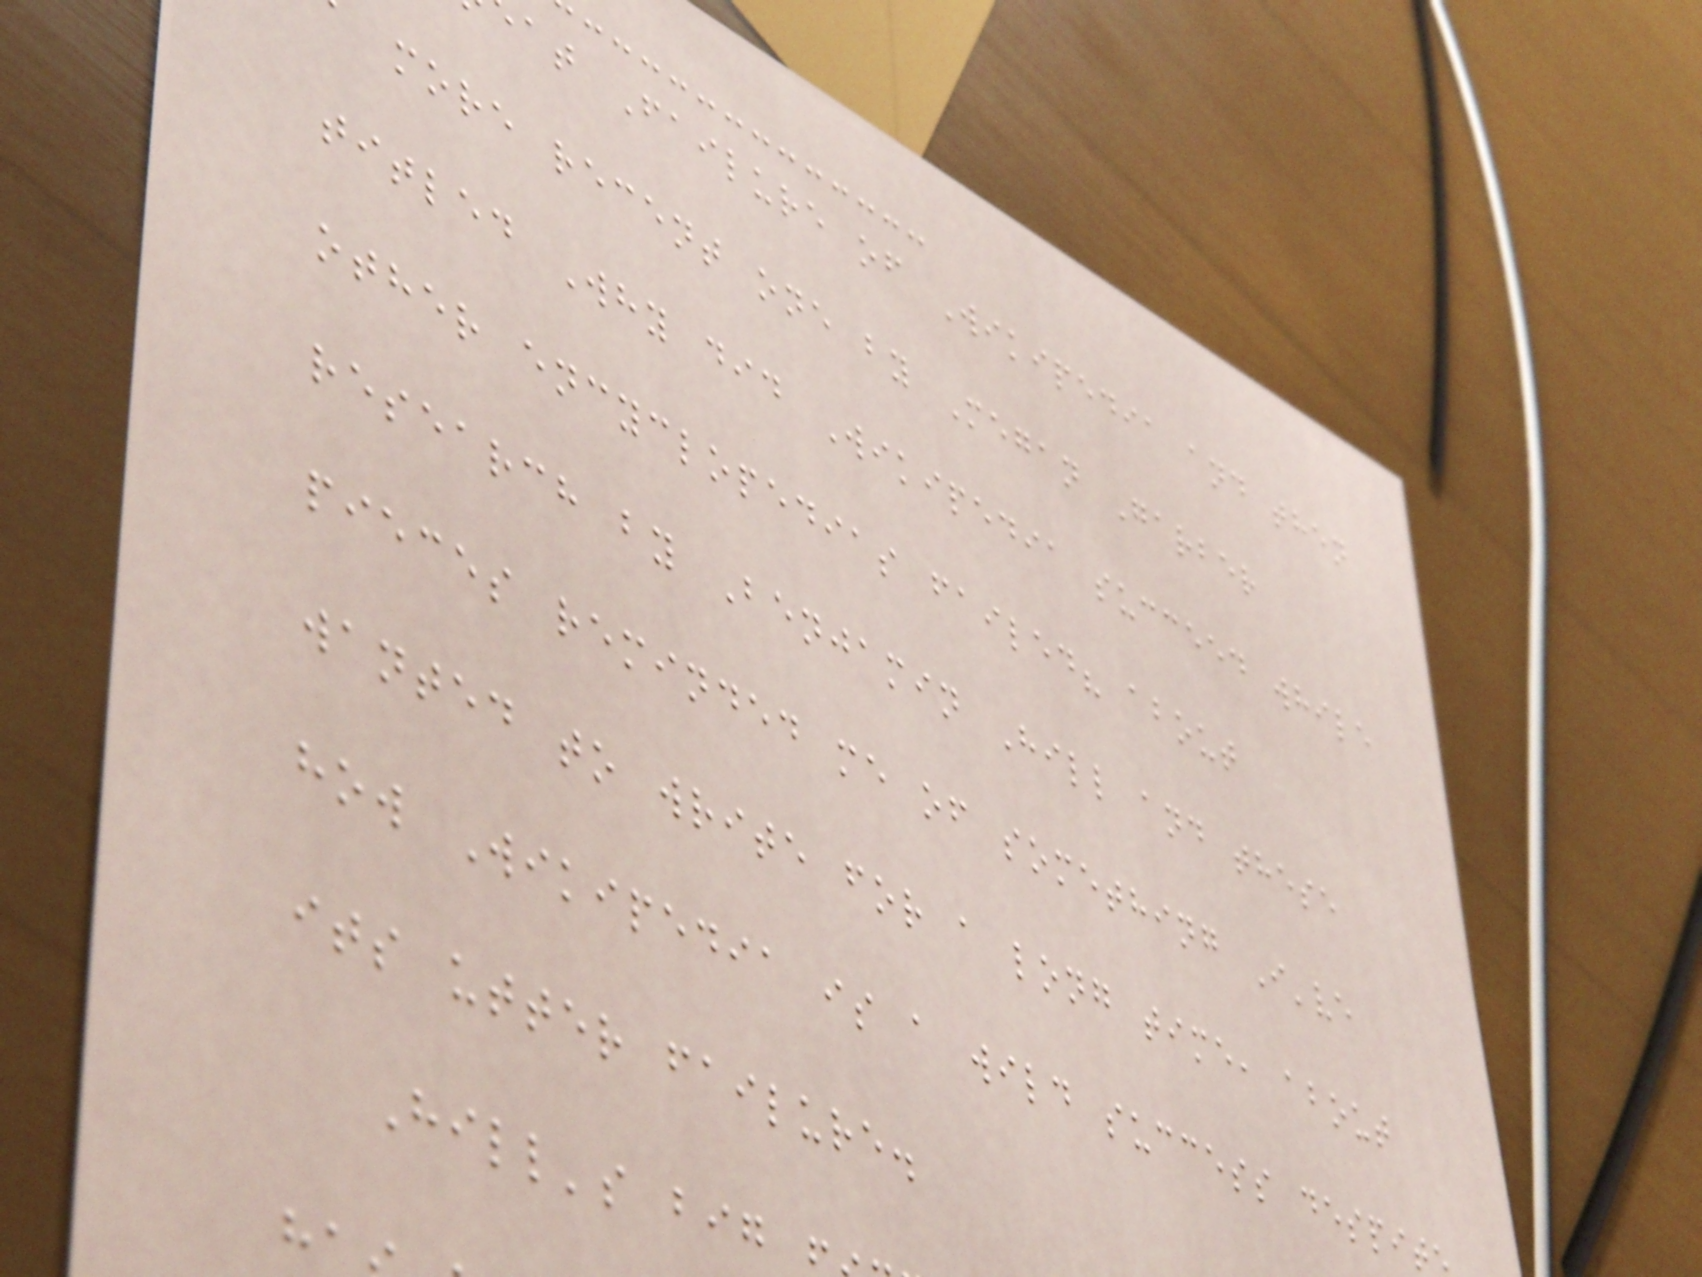at Failure of Wikipedia and then
more recent one by Megan Garber
titled Why did Wikipedia succeed while
other encyclopedias failed? about
research by Benjamin Hill and these
pieces reminded me of something I've
wanted to write for a long time, about
how Wikipedia is a wild success despit
its utter failure.
Hill's big
